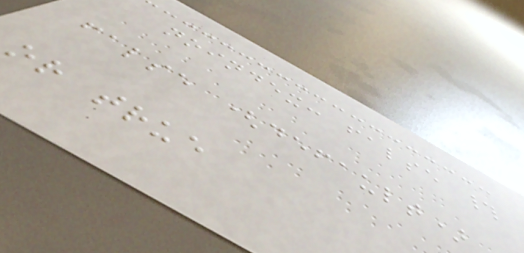noindex: false #
false (default)
or true
